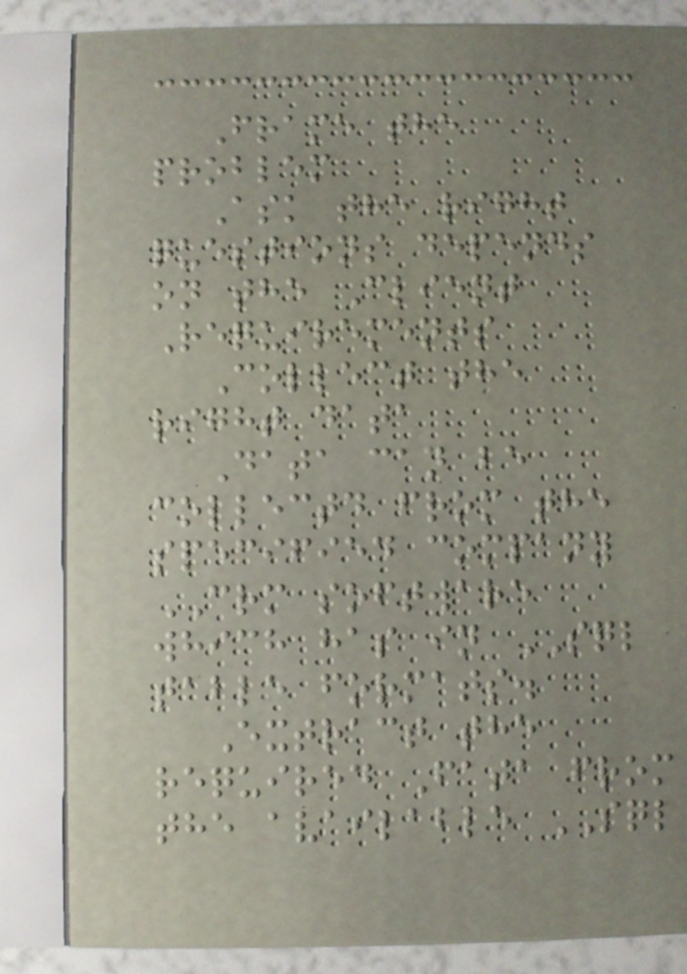Frame the
problem
Ask the right
questions depends
on the Client
Requirements
Collect the
right data
Data can be
collectd from the
specified company
CRM software
which has in SQL
table formats.
Extract the
required Fata from
the available SQL
